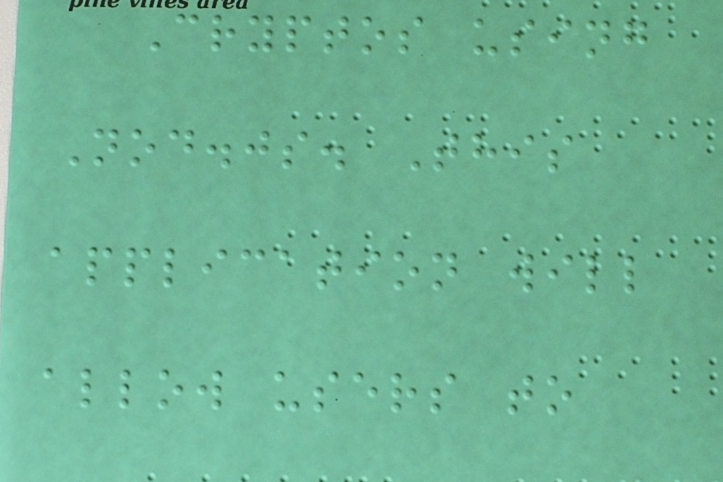Cryptos using
Nod.js. This
application will
allow users to
